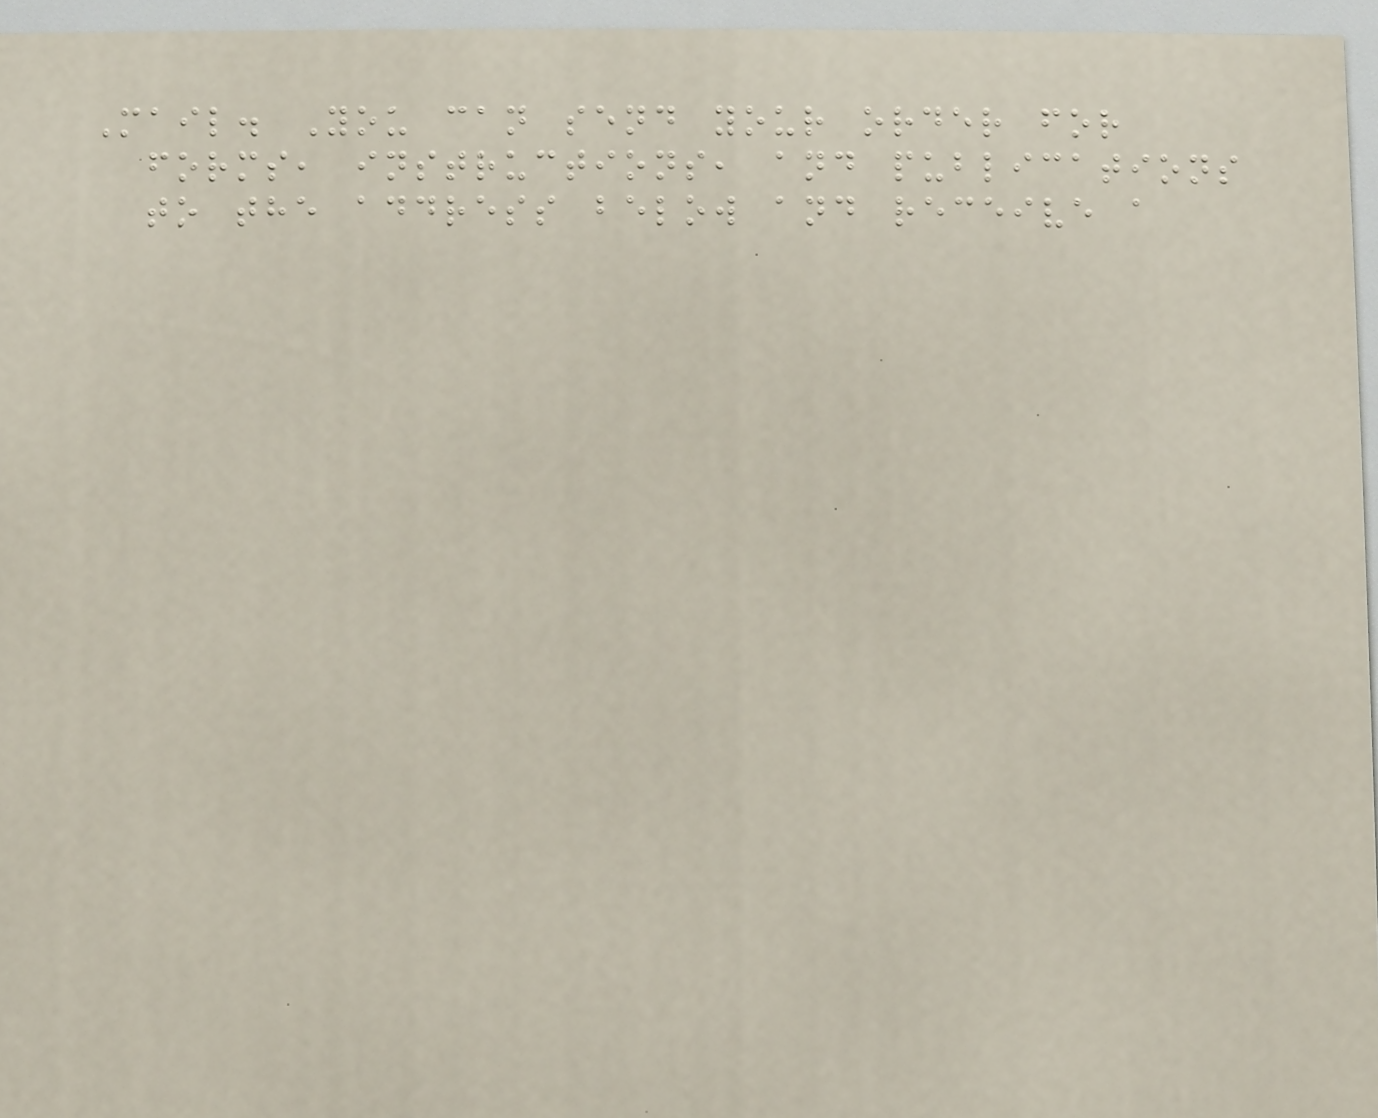Mail. You can send your order for
forms, instructions, and publications
to the address below and receive a
